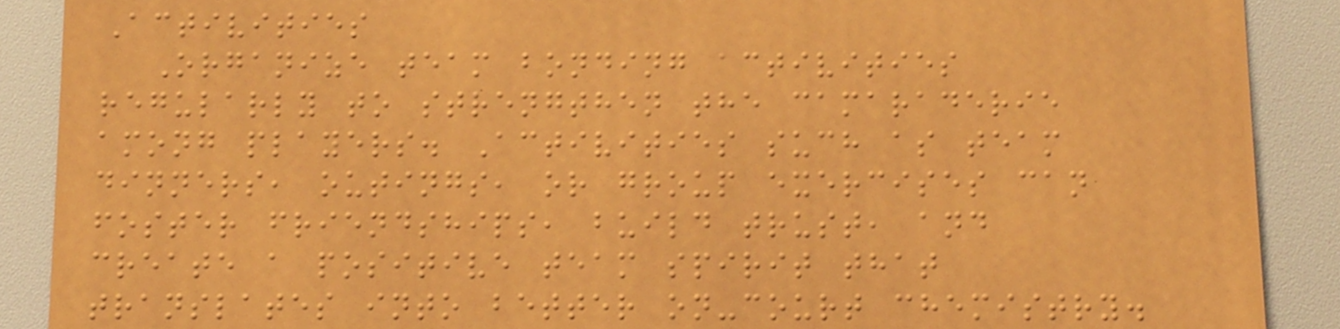Activities
Organize team bonding activities
regularly to strengthen the camaraderie
among players. Activities such as team
dinners, outings, or group exercises can
foster friendships, build trust, and
create a positive team spirit that
translates into better on-court chemistry.
